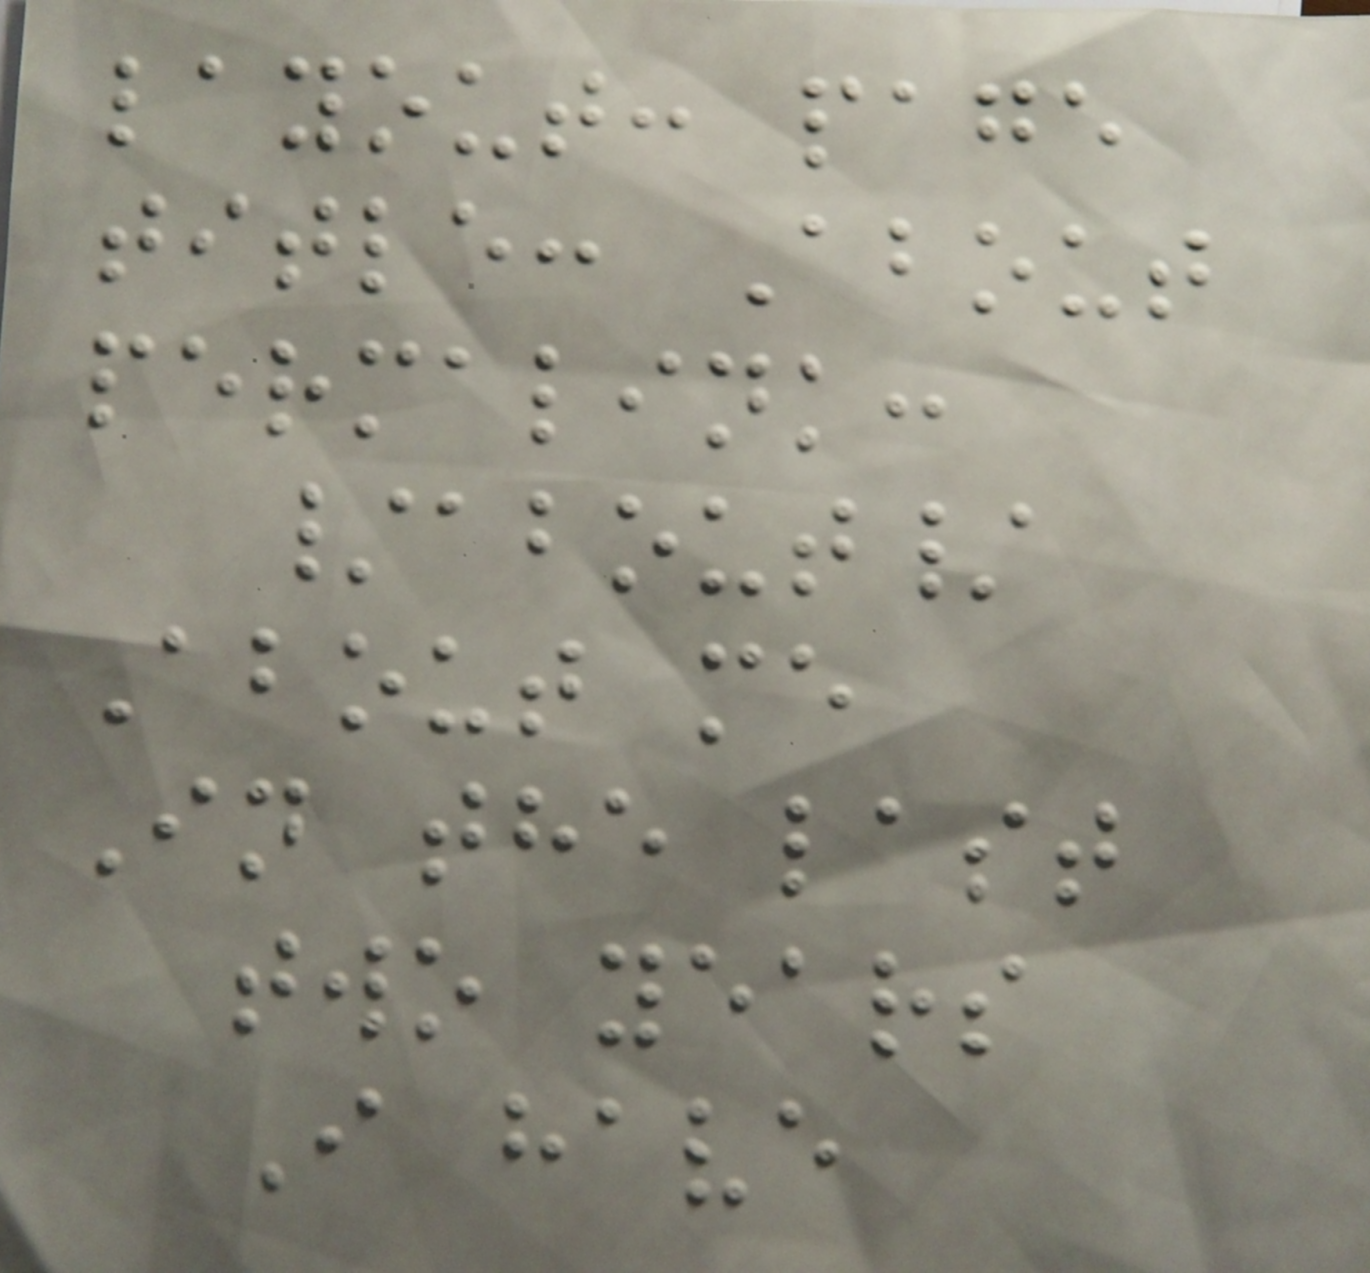layout: page
title: About
permalink:
/about/
About me
In the last
two years
I have
